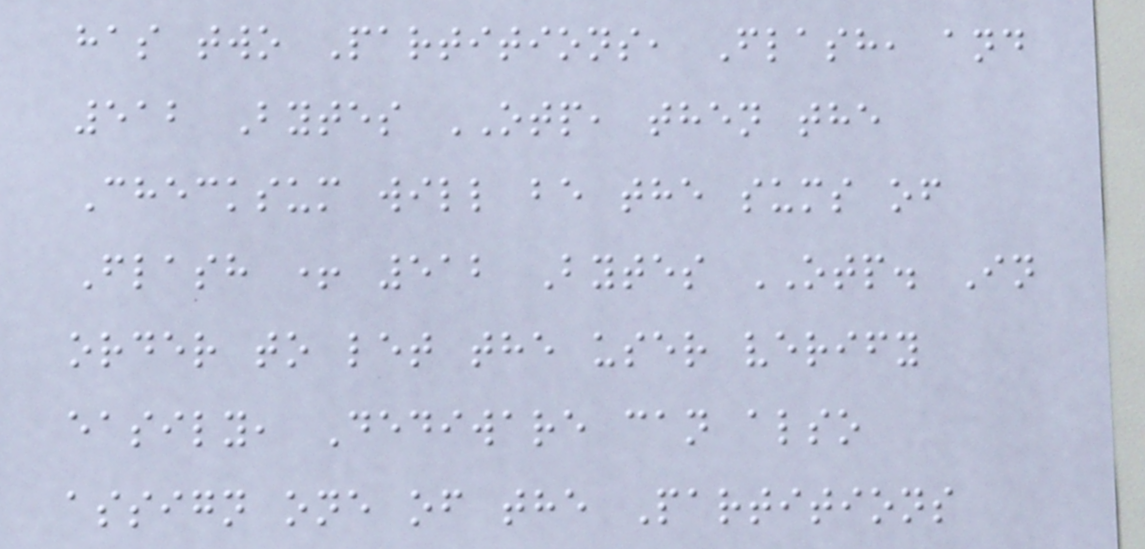has two Partitions, Flash, and
512 Bytes OTP, then the
Checksum will be the sums of
Flash + 512 Bytes OTP. In
order to let the user verify
easily, Dediware can also
assign one of the Partitions
